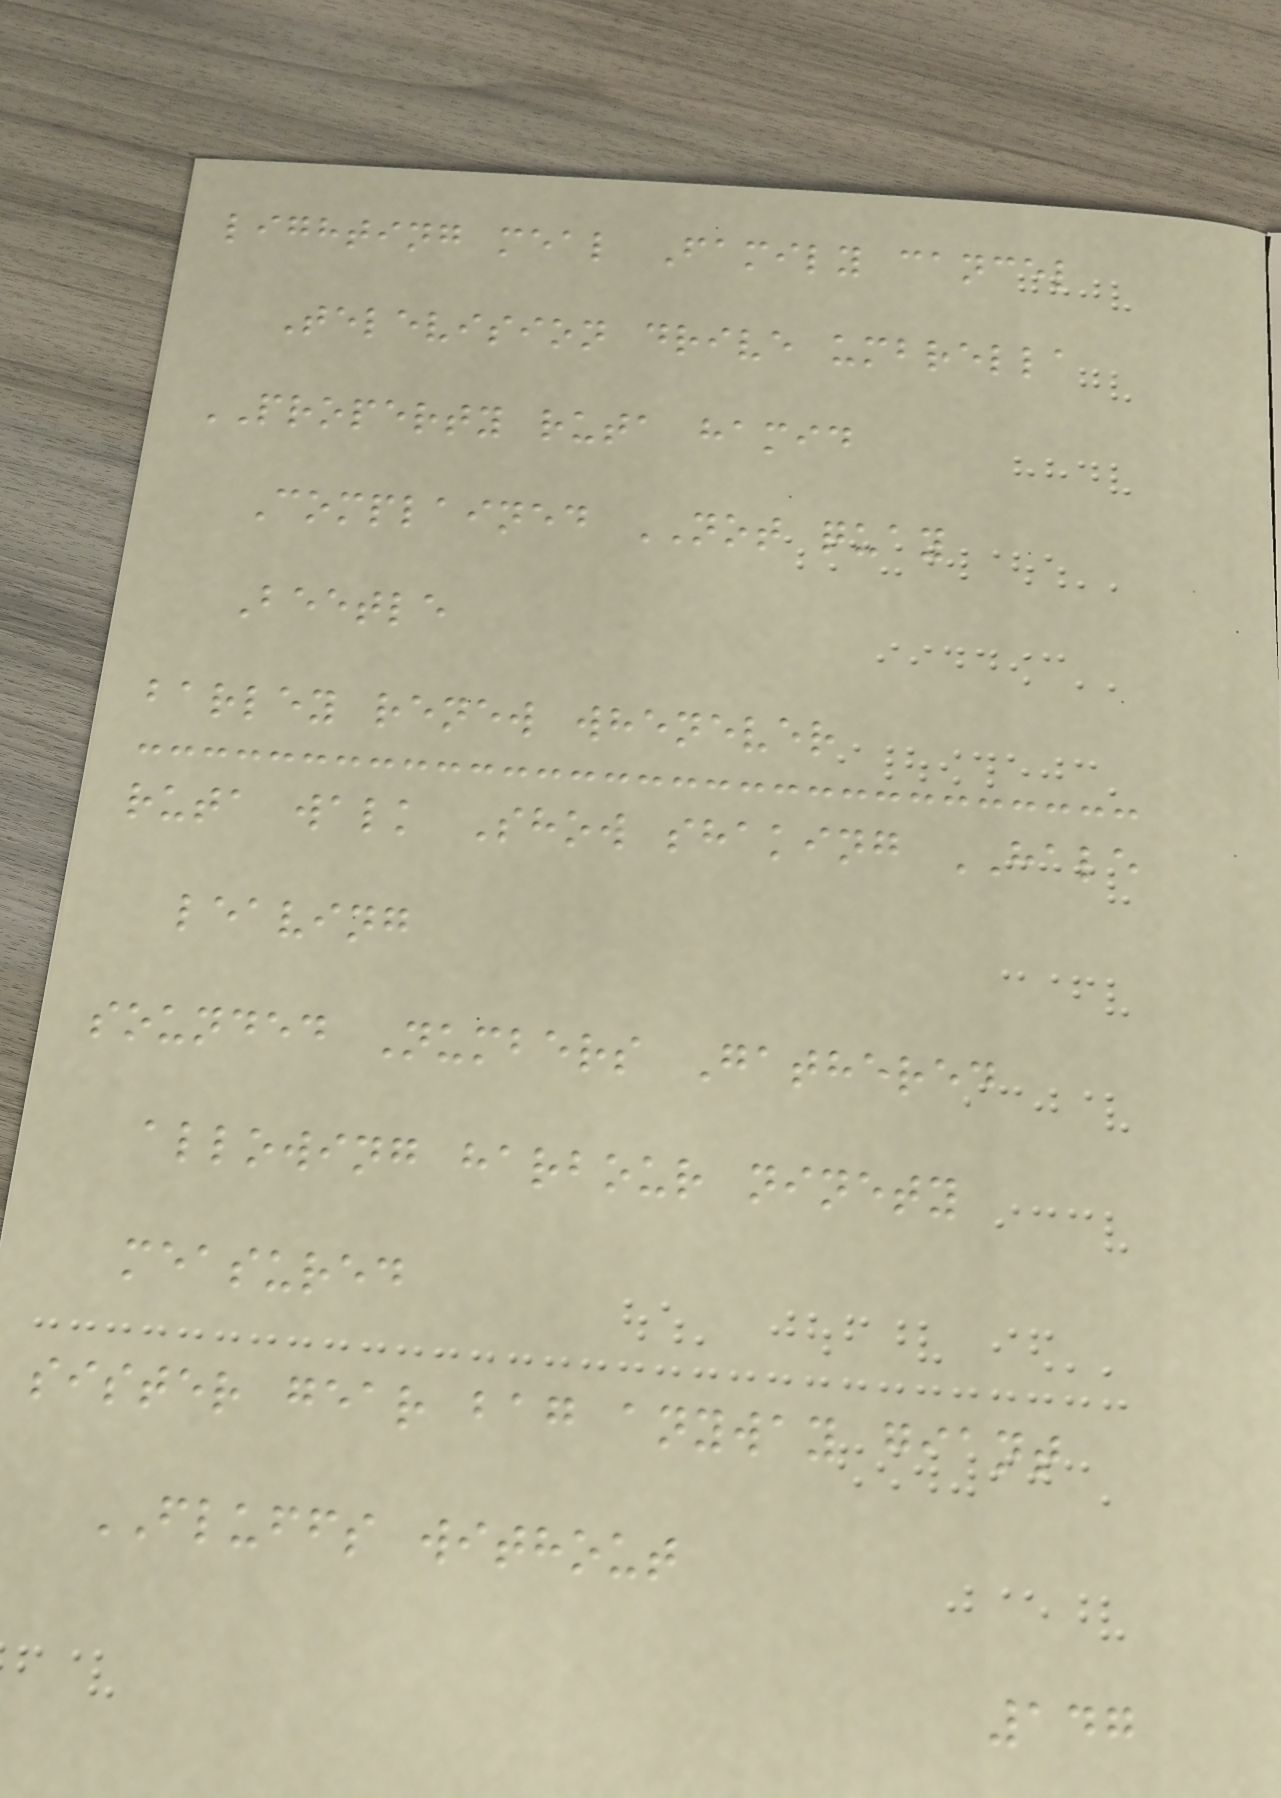lighting meal Family cancel
Television drive umbrella
PROPERTY ruta hamid
Complained NOT quay
Beetle
barley renew whenever
ruta walk Show shaking HALE
leaving
sounded Numbers Gathered
allowing harbour ninety
measured
sister gear bag anyway giant
FLUFFS without
147
